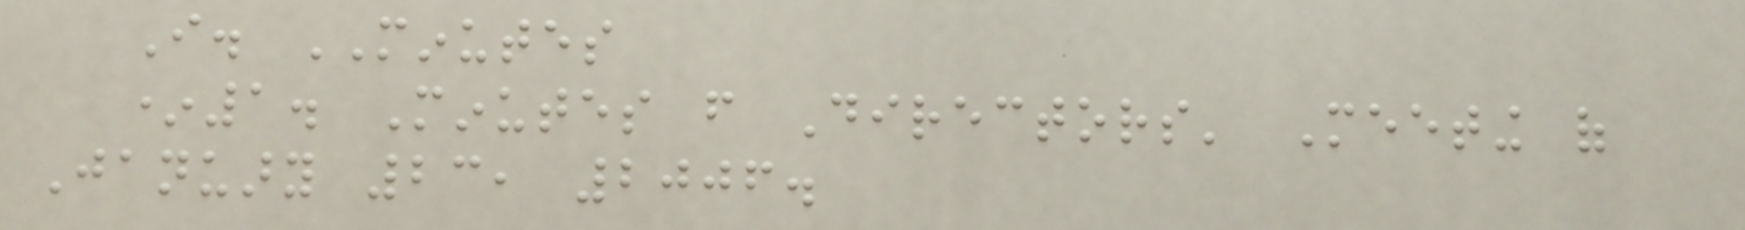I. MINUTES
*1. Minutes from Directors' Meeting of
January 23, 2006.
